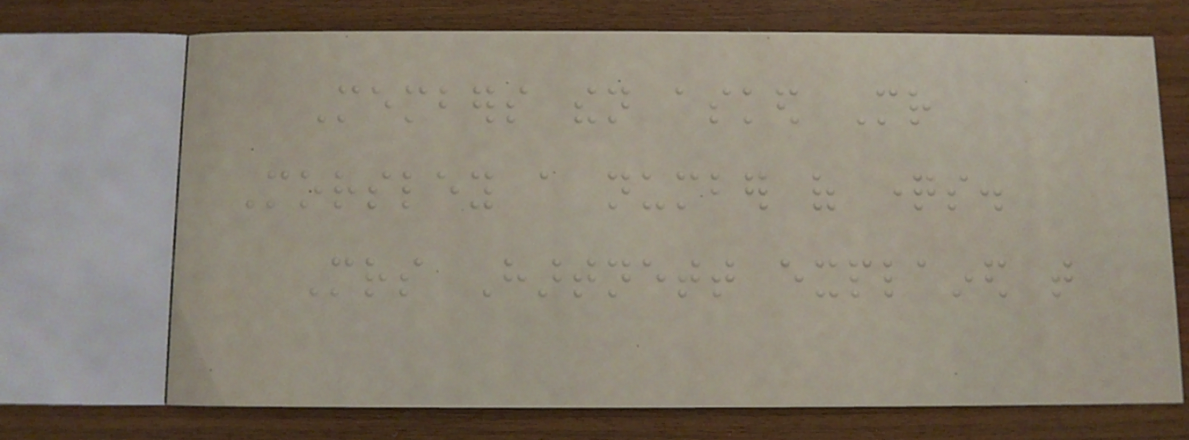Members then asked Mr
Morsley a number of questions.
Mrs Hartnett explained that
